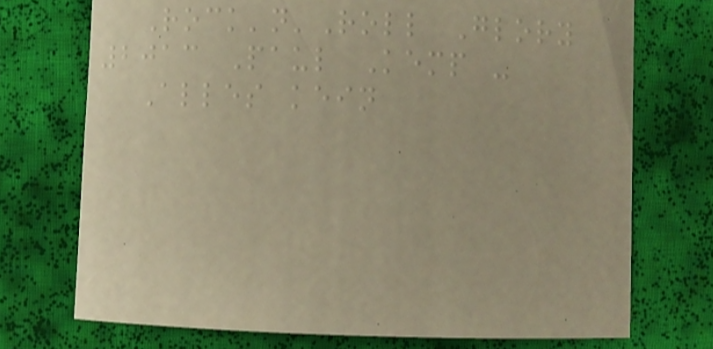Rock'n'Roll Glory
2013 Paul Kemp -
Alles kein
